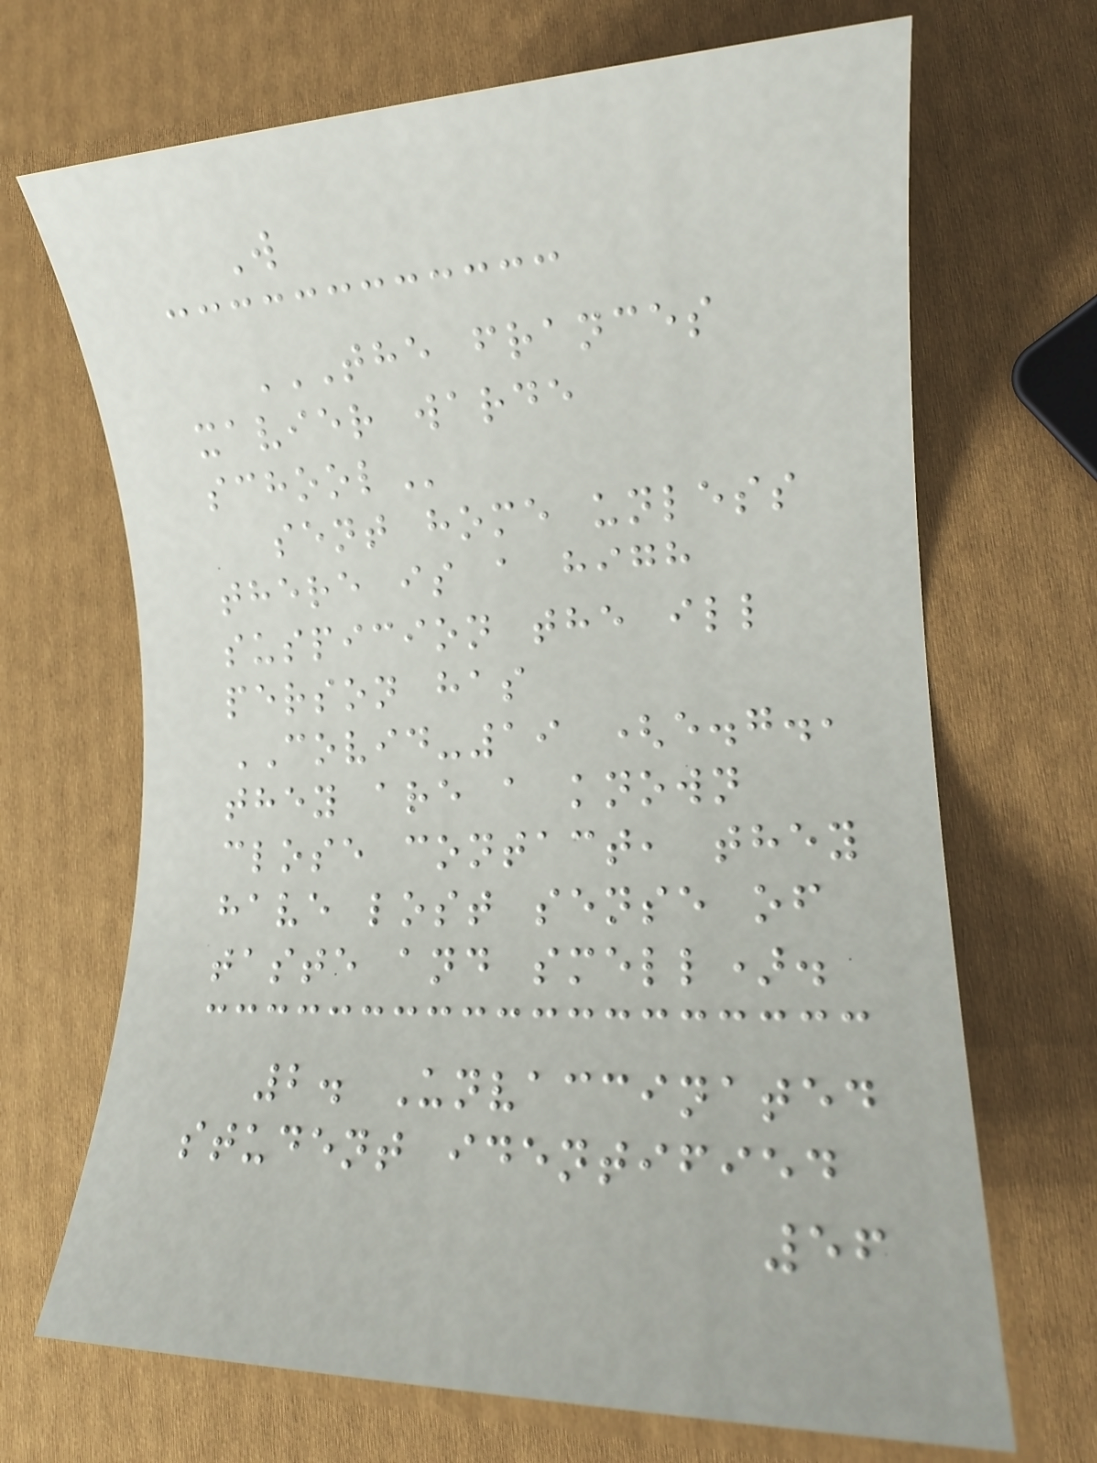W
THE FRANCES
XAVIER WARDE
SCHOOL
sent home unless
there is a high
suspicion the ill
person has
COVID-19 (e.g.,
they are a known
close contact, they
have lost sense of
taste and smell).
2. Unvaccinated
student identified
56
